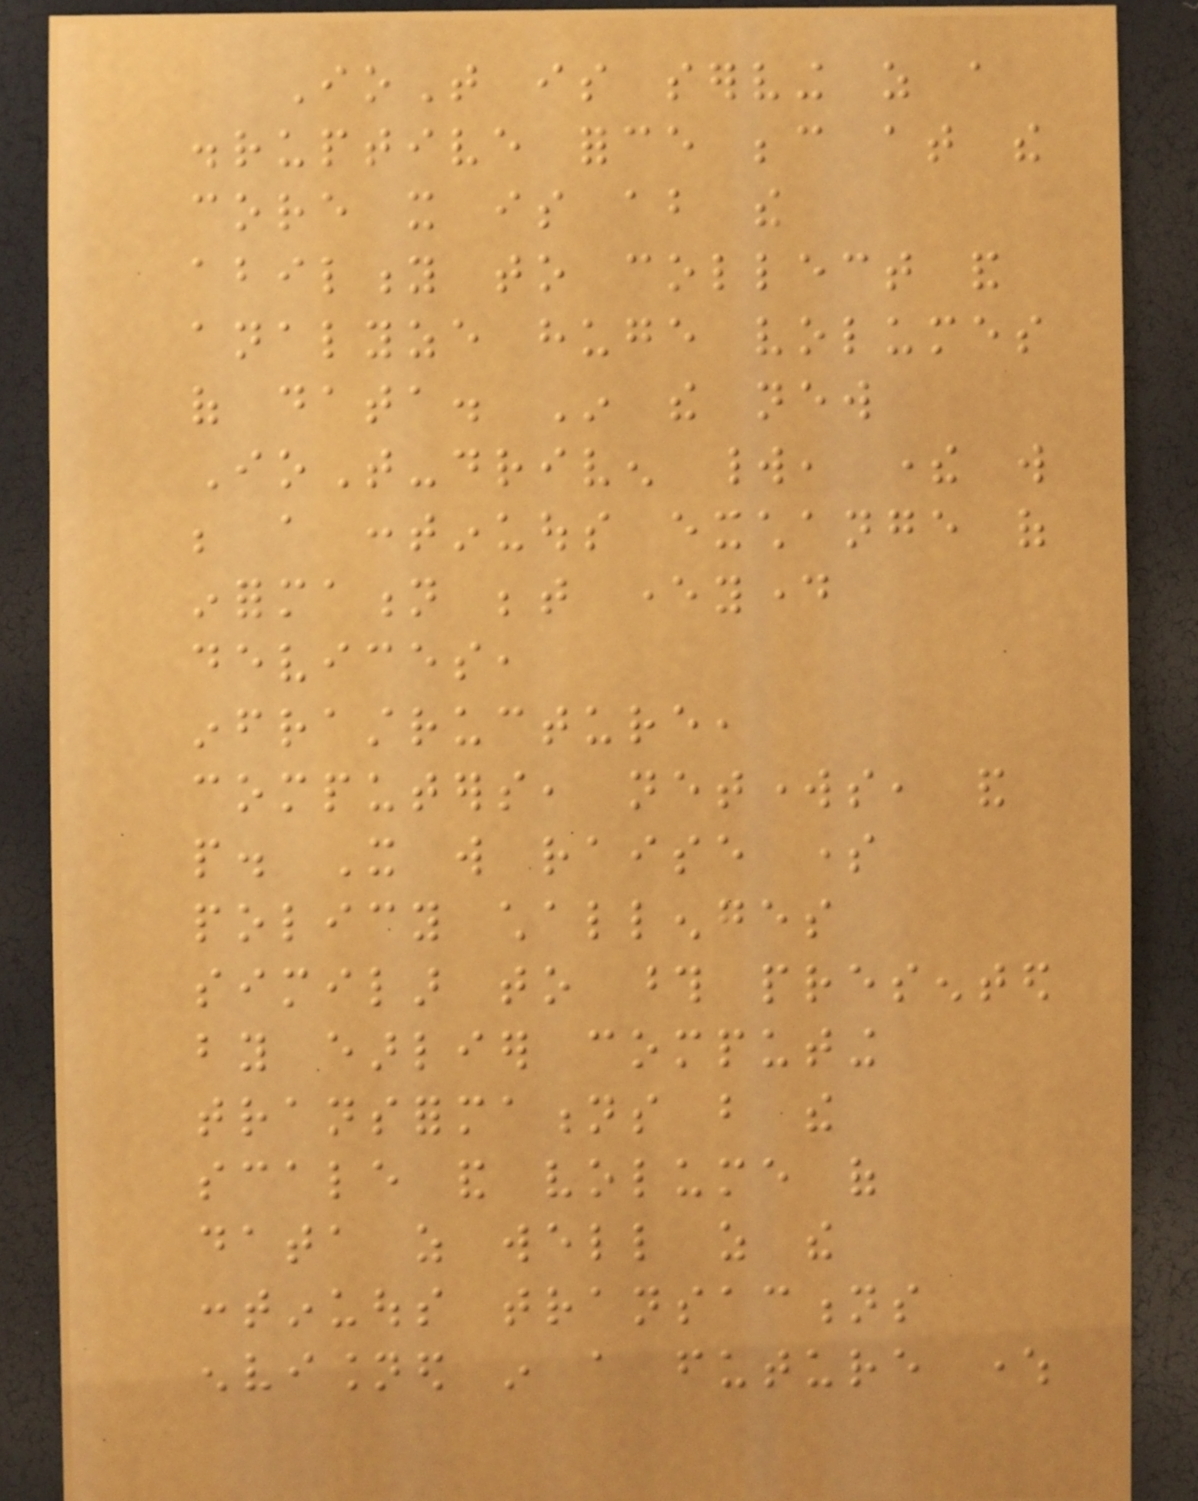IoT is serving as a
disruptive force because at the
core it is about the
ability to collect and
analyze huge volumes
of data. In the new
IoT-driven world, there will
be a continuous exchange of
information between everyday
devices,
infrastructure,
computers, networks, and
people. It will raise some
policy challenges
similar to those presented
by earlier computing
transformations but the
scale and volume of
data as well as the
continuous transactions
envisioned in a future where
